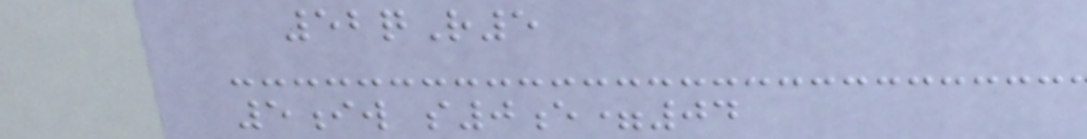52qR5
5iw s0e=04
